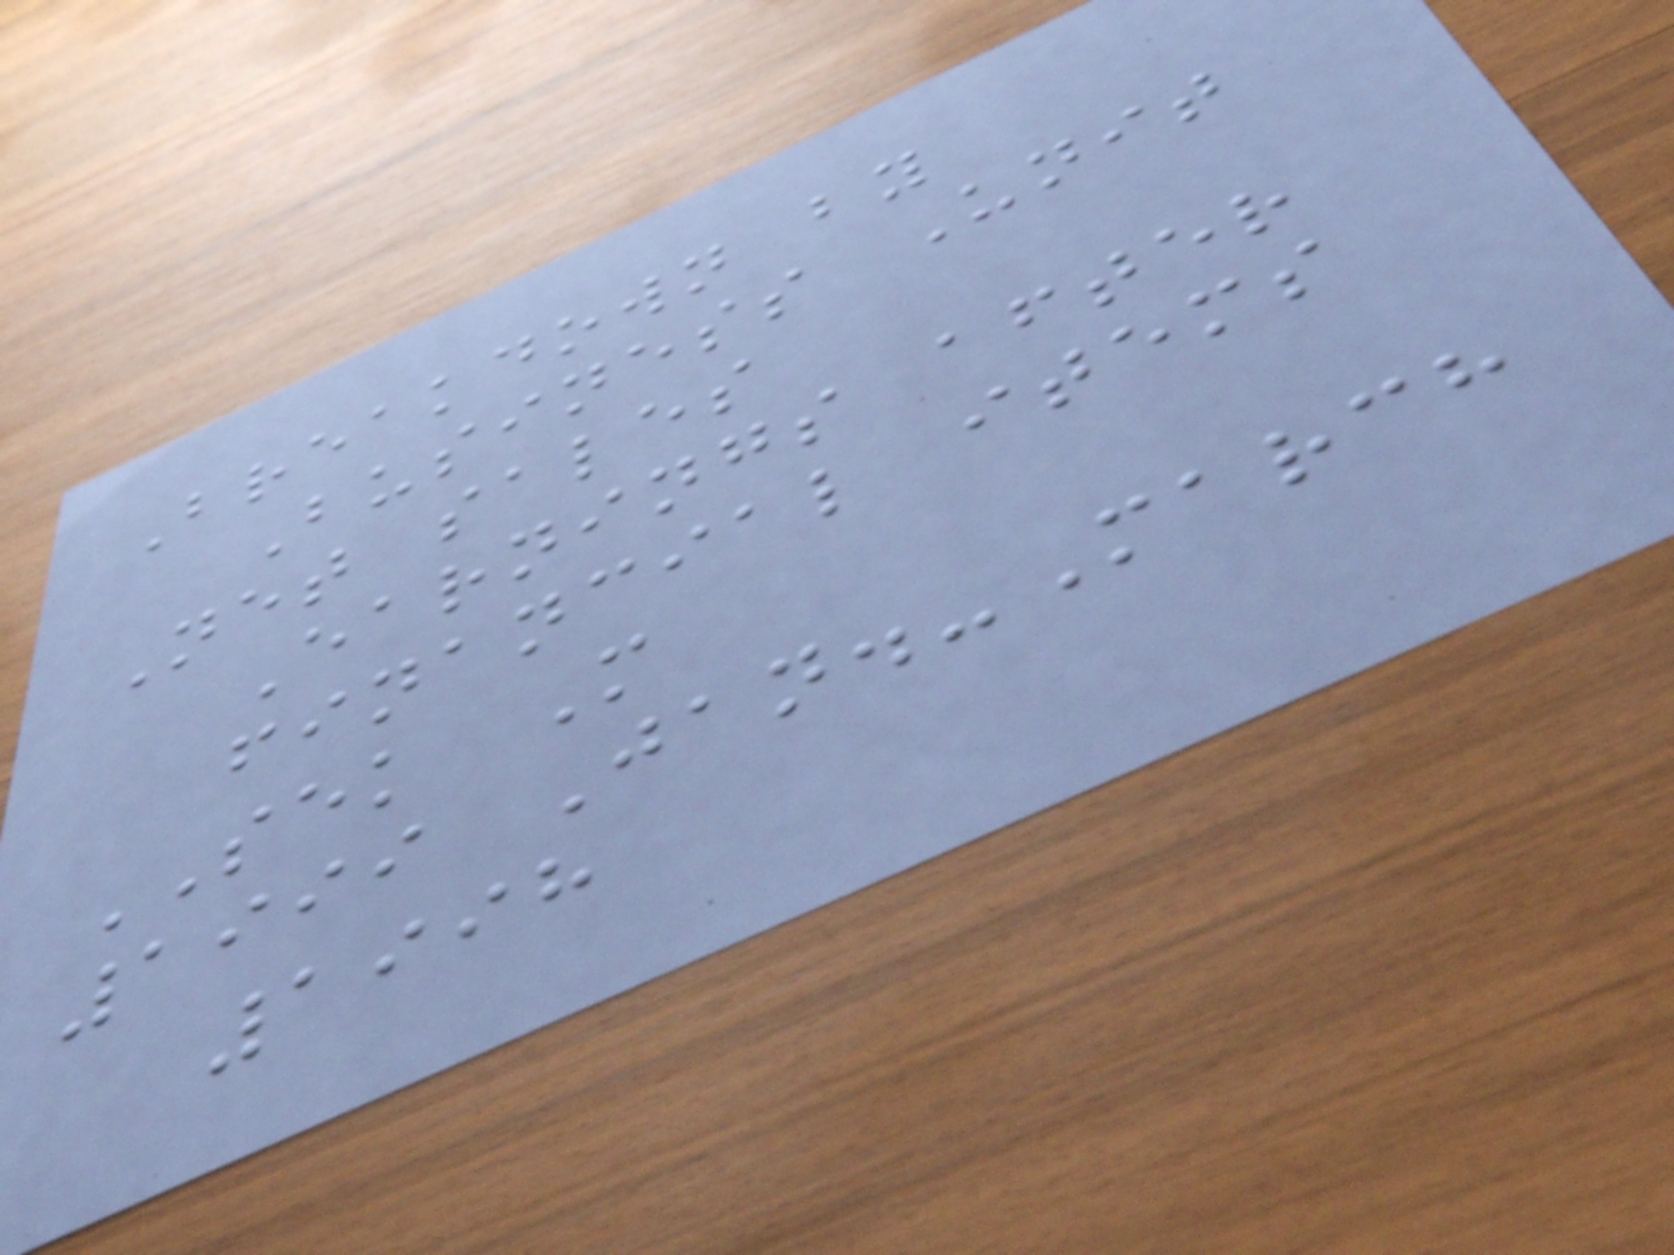Breakdown by
Business Unit
Net sales
Earnings after
financial items
SEK M
1999 Jan.-March
1998
